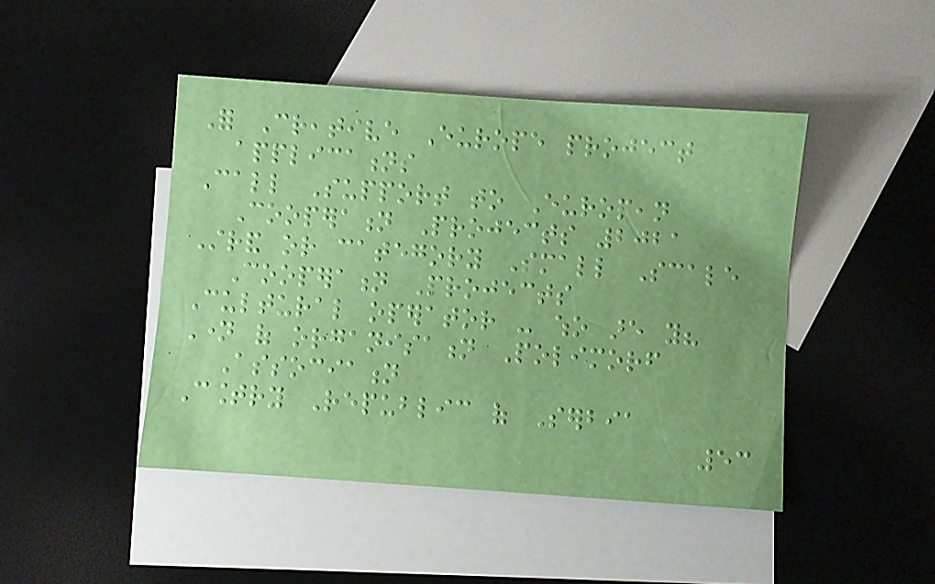For Creative Europe project
applications
Call Support to European
Cooperation Projects 2021
Strand or category Small Scale
Cooperation Projects
Cultural operator - who are you?
Name of organisation Polimorf
Association
Country Republic of Serbia
53
